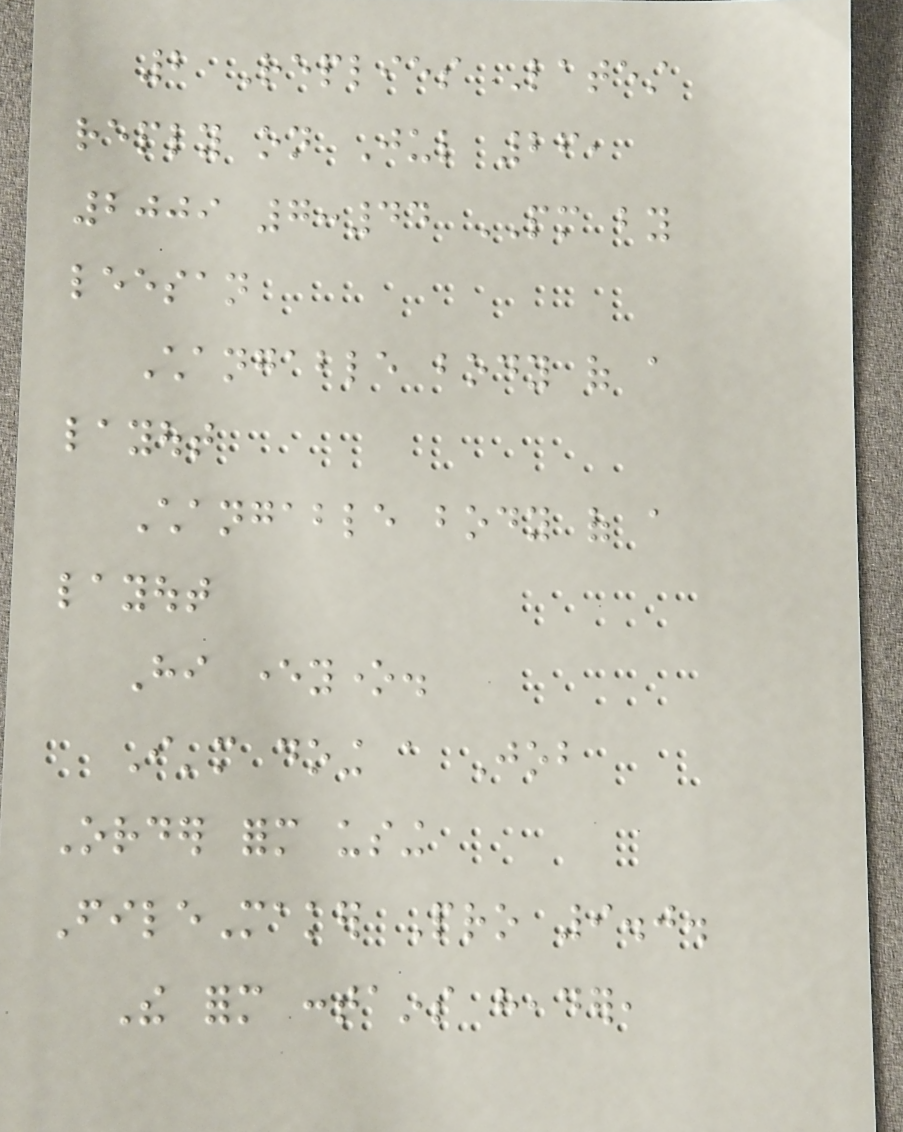2 Replies Latest
reply on Jul 26,
2009 7:44 PM by
leesan
Changable body of a
layout
Changable body of a
layout
Hi everyone.
I'm doing a Job
Order form using
FileMaker Pro 9.0.
The form contains header,
